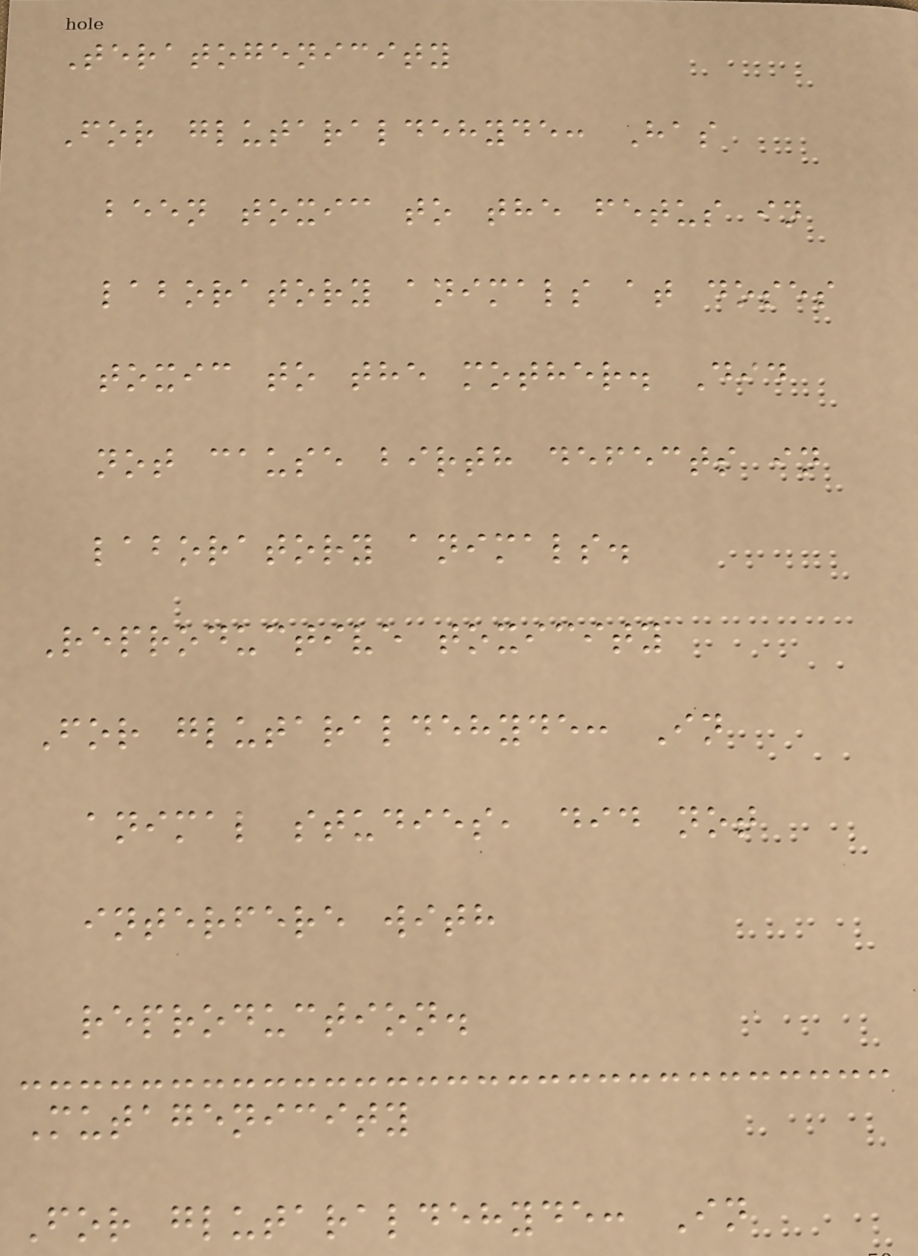Teratogenicity
For glutaraldehyde: Has
been toxic to the fetus in
laboratory animals at doses
toxic to the mother. Did
not cause birth defects in
laboratory animals.
Reproductive toxicity
For glutaraldehyde: In
animal studies, did not
interfere with
reproduction.
Mutagenicity
For glutaraldehyde: In
